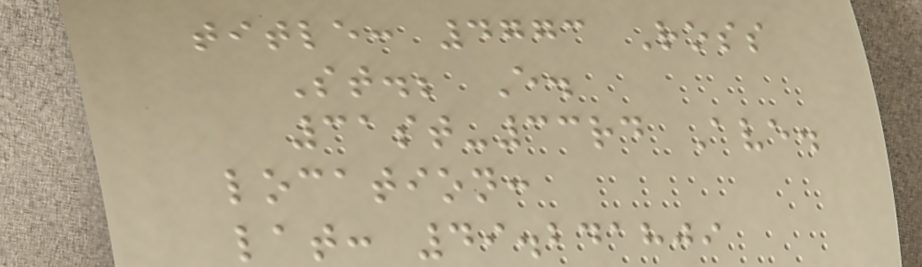title: 4773 Ross
St.; E.
31st-33rd Ave.
location:
lat: 49.241809
